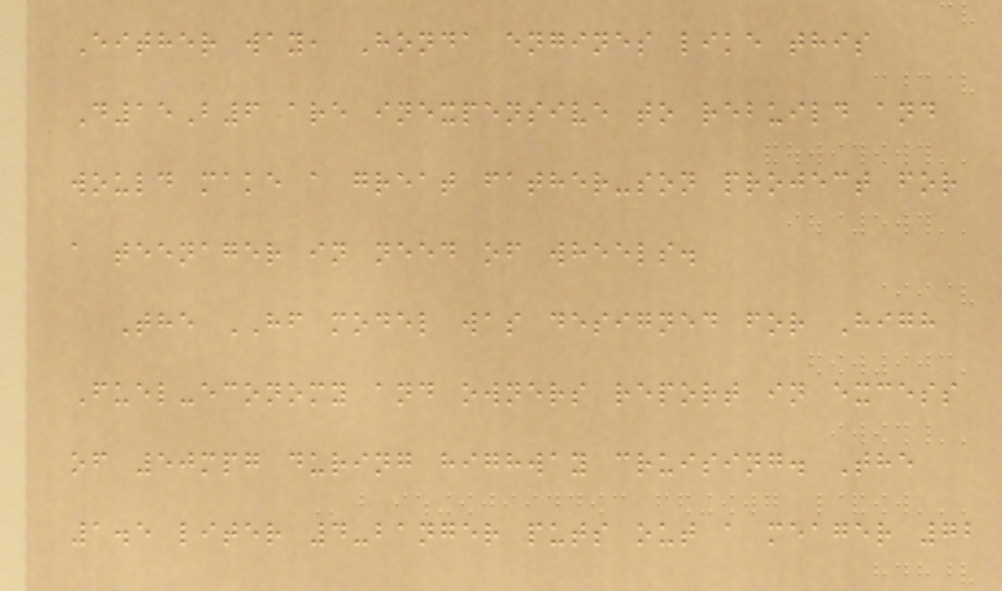Either way, Honda engines like this
D15B6 are inexpensive to rebuild and
would make a great father-son project for
a teenager in need of wheels.
The HF model was designed for High
Fuel-economy and owners report in excess
of 50mpg during highway cruising. The
1.5 liter 4-banger puts out a meager 72
